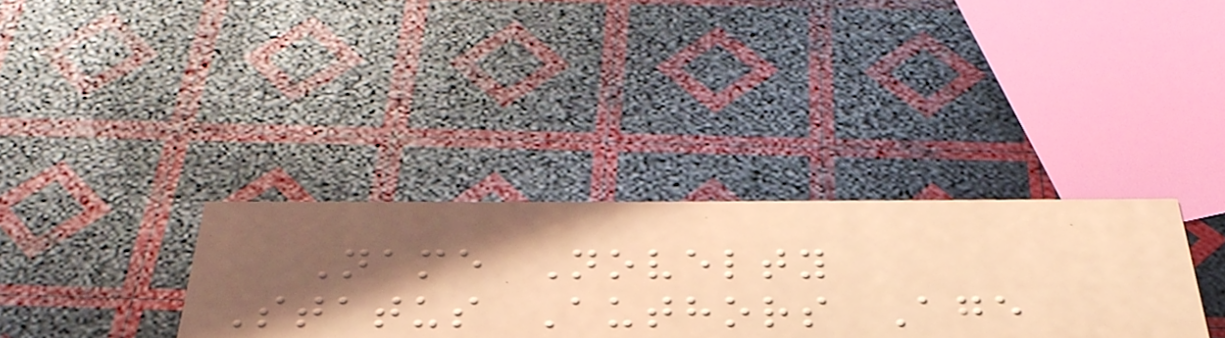Name Novelty
Status Authors Age
